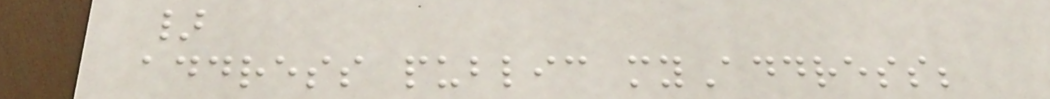}
address public myAddress;
